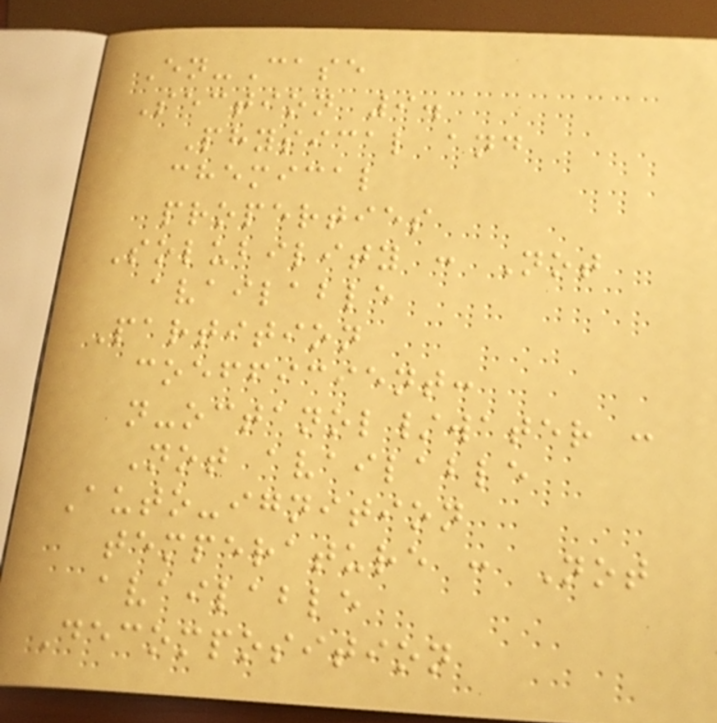En-Case
Section 9.
Physical and
chemical
properties
Solubility : Not
available
Partition
coefficient:
n-octanol/water :
Not available
Auto-ignition
temperature : Not
available
Decomposition
